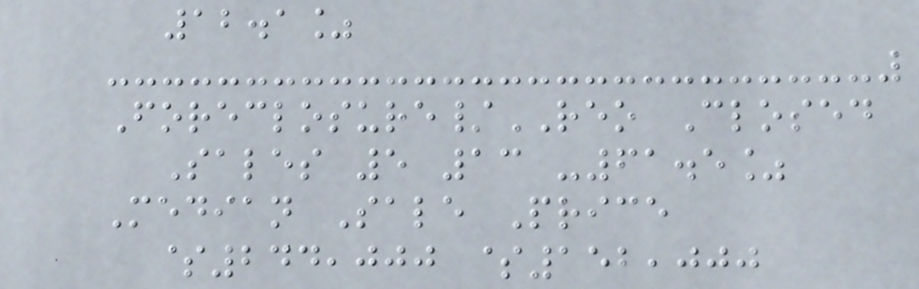12.1%
Foreclosure/REO Closed
Sales 5 13 -61.5%
Median Sale Price
$244,000 $152,000
